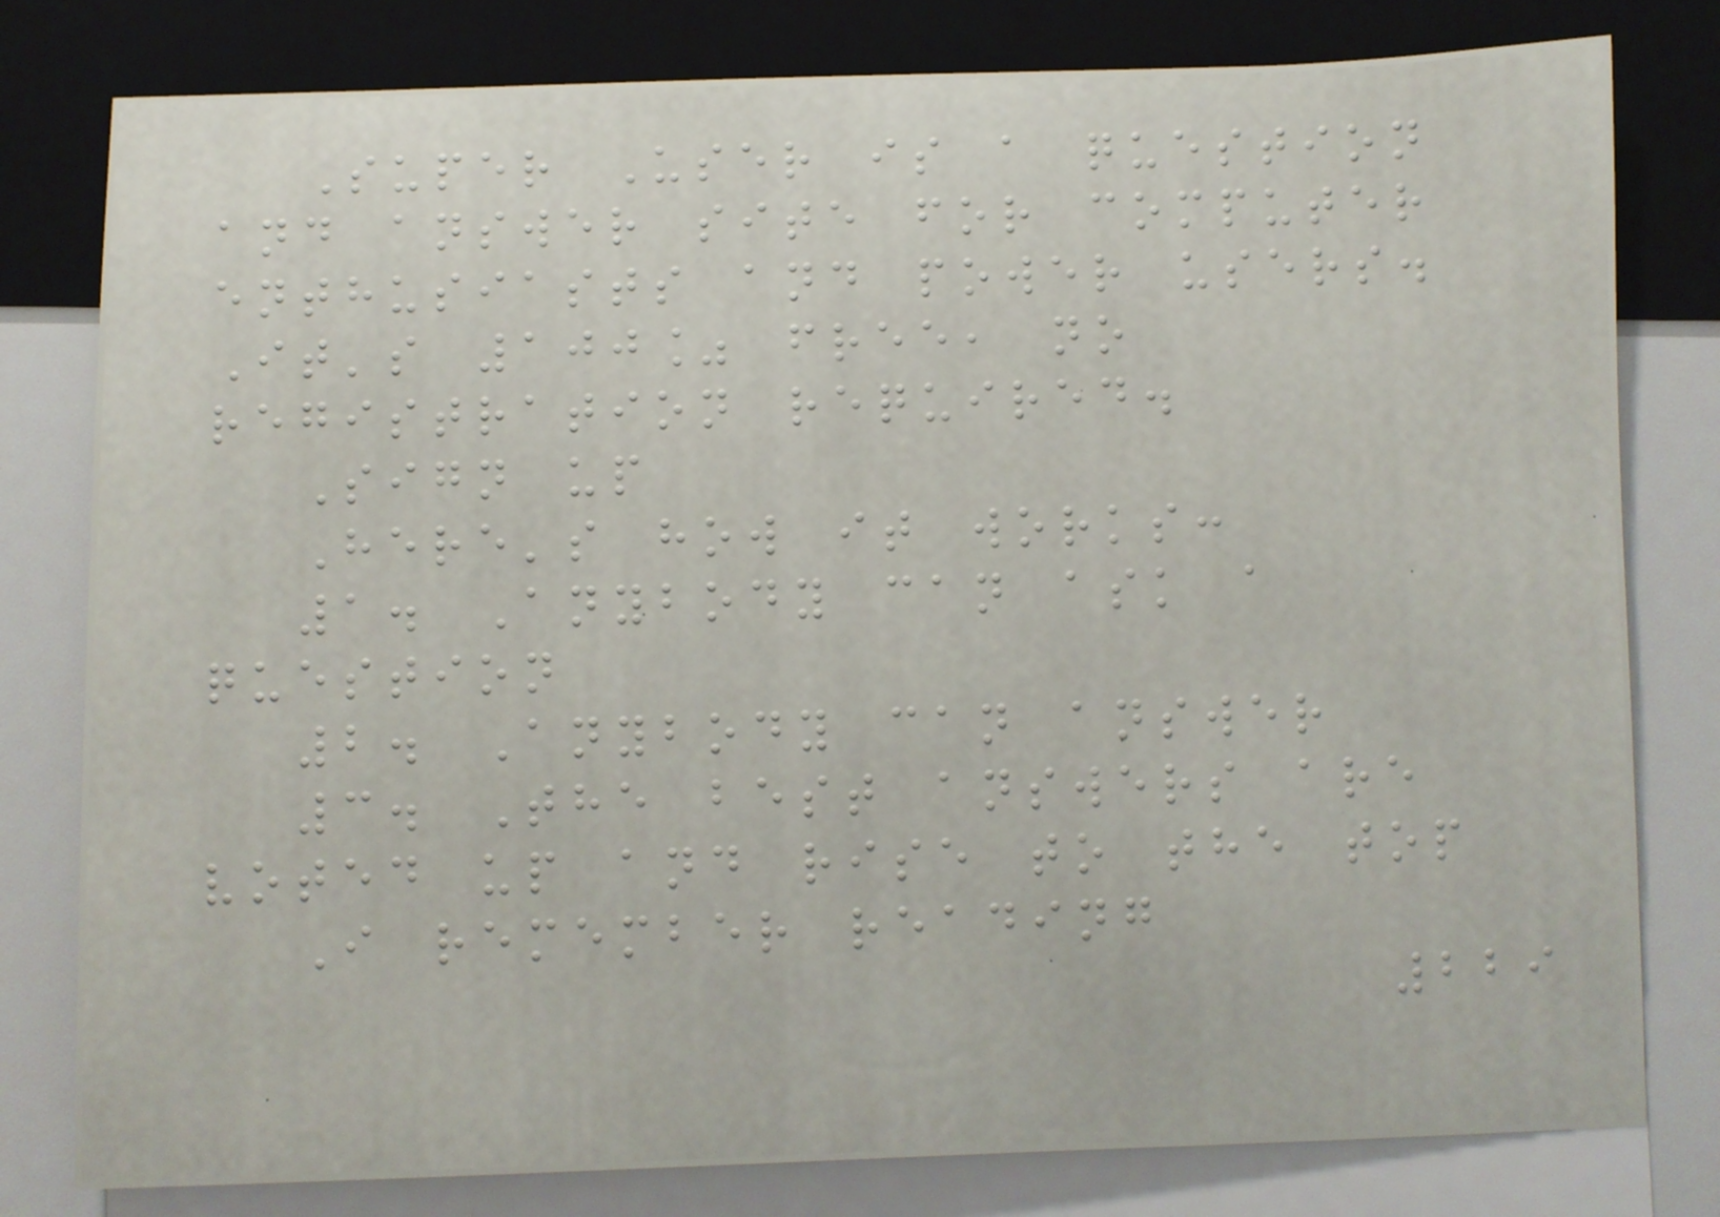Super User is a question
and answer site for computer
enthusiasts and power users.
It's 100% free, no
registration required.
Sign up
Here's how it works:
1. Anybody can ask a
question
2. Anybody can answer
3. The best answers are
voted up and rise to the top
I remember reading
229
